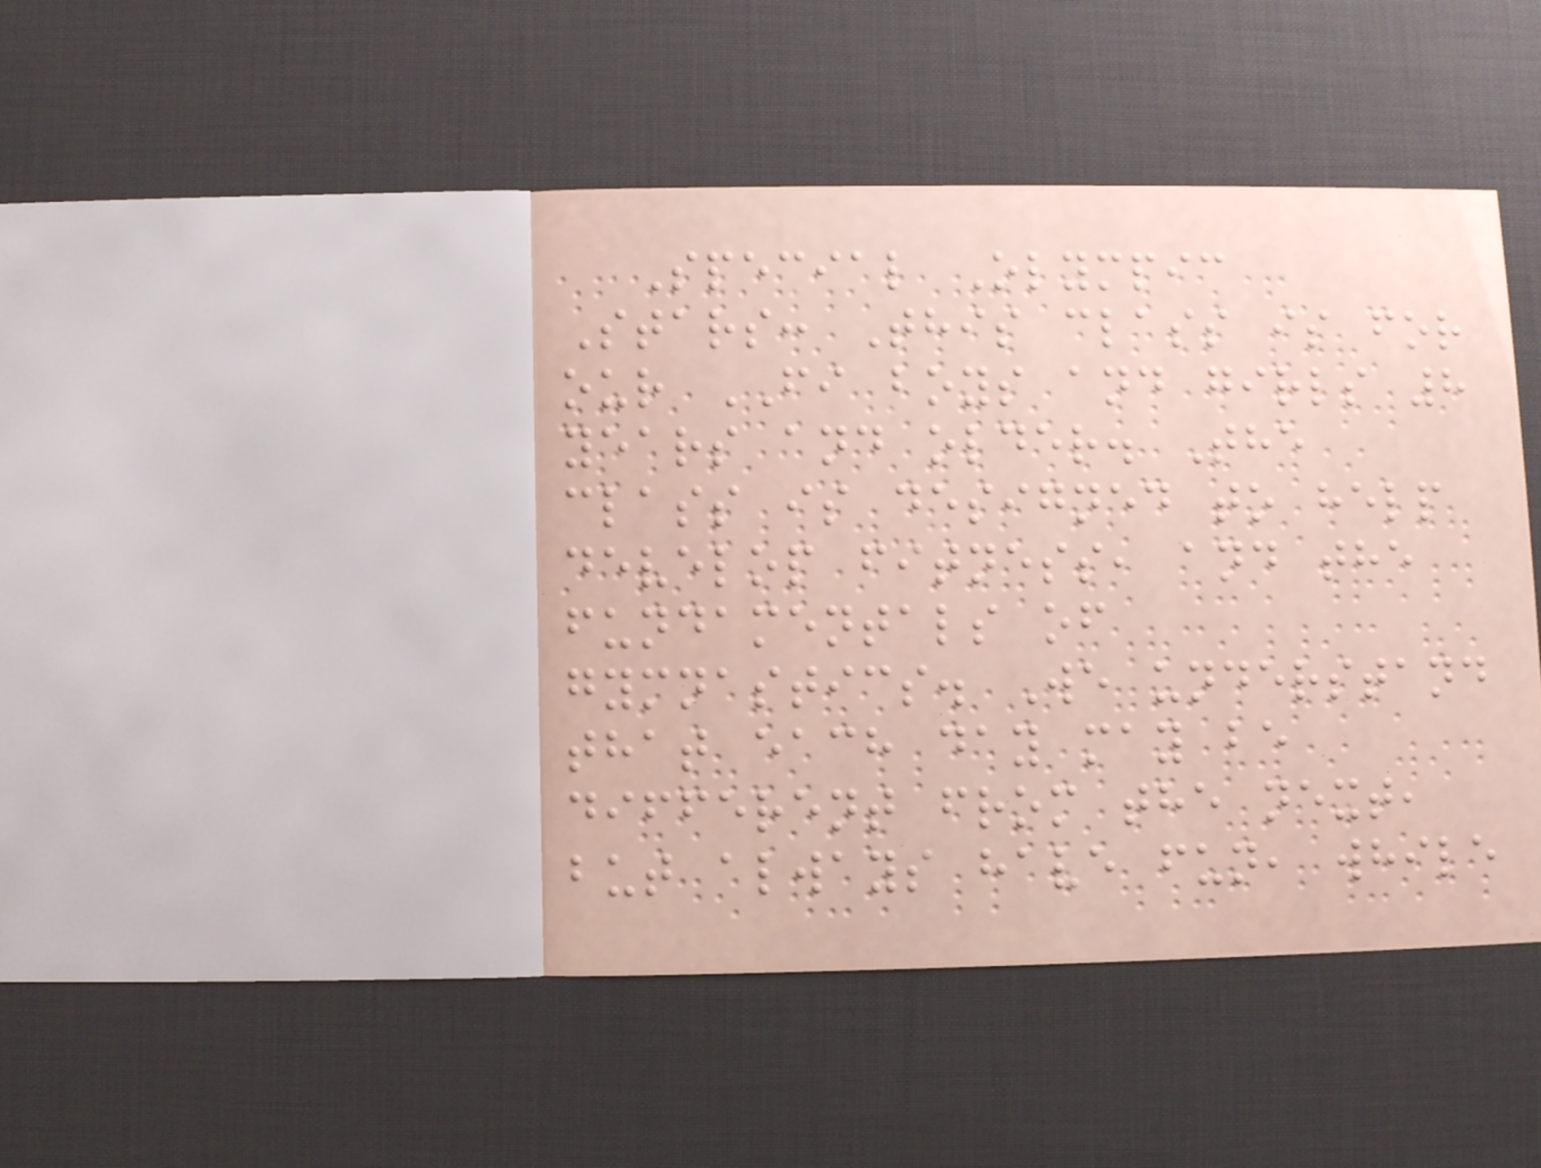Special Olympic
Stars: This class is for
our FI boys and girls 8
years and older. The
class is designed to help
develop fitness, and the
fundamentals of
gymnastics. We understand
that each day may be
different from the next,
but always have fun, while
